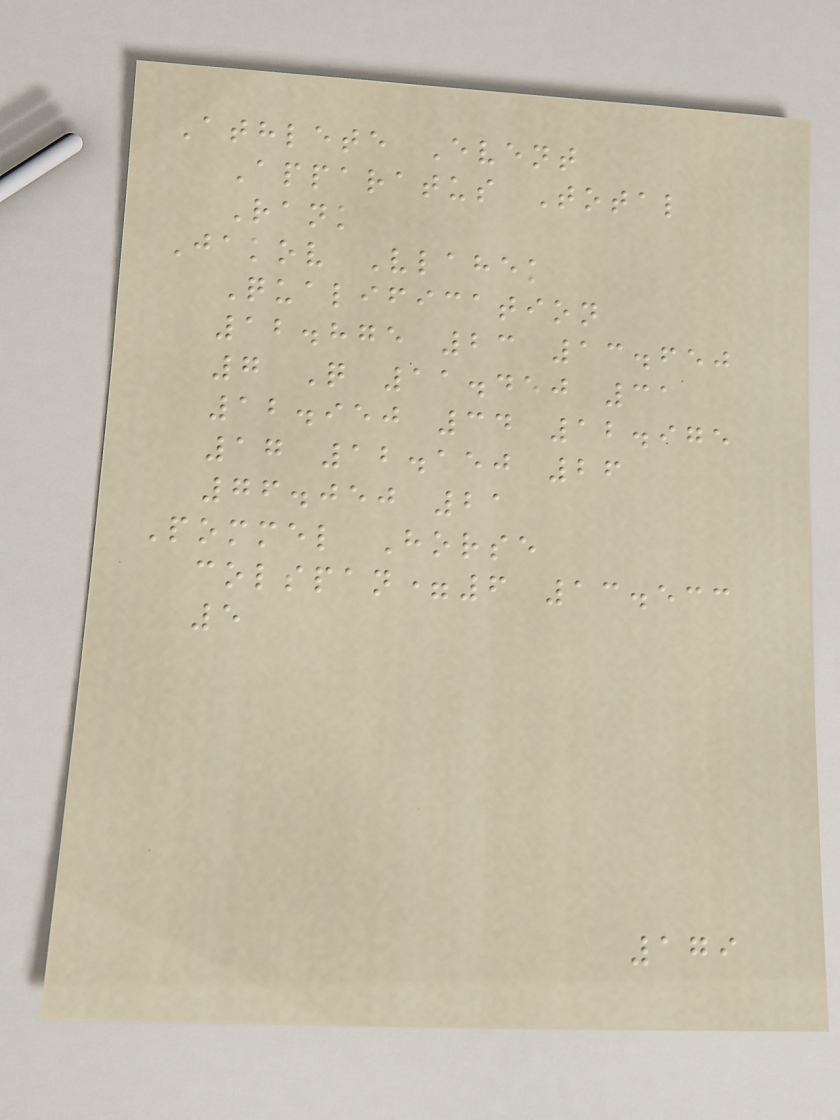Athlete Event
Apparatus Total
Rank
Jakov Vlahek
Qualification
12.875 23 13.650
7 Q 11.450 31
12.950 34 12.975
17 12.150 26
76.050 21
Pommel Horse
colspan=6 13.533
5
179
